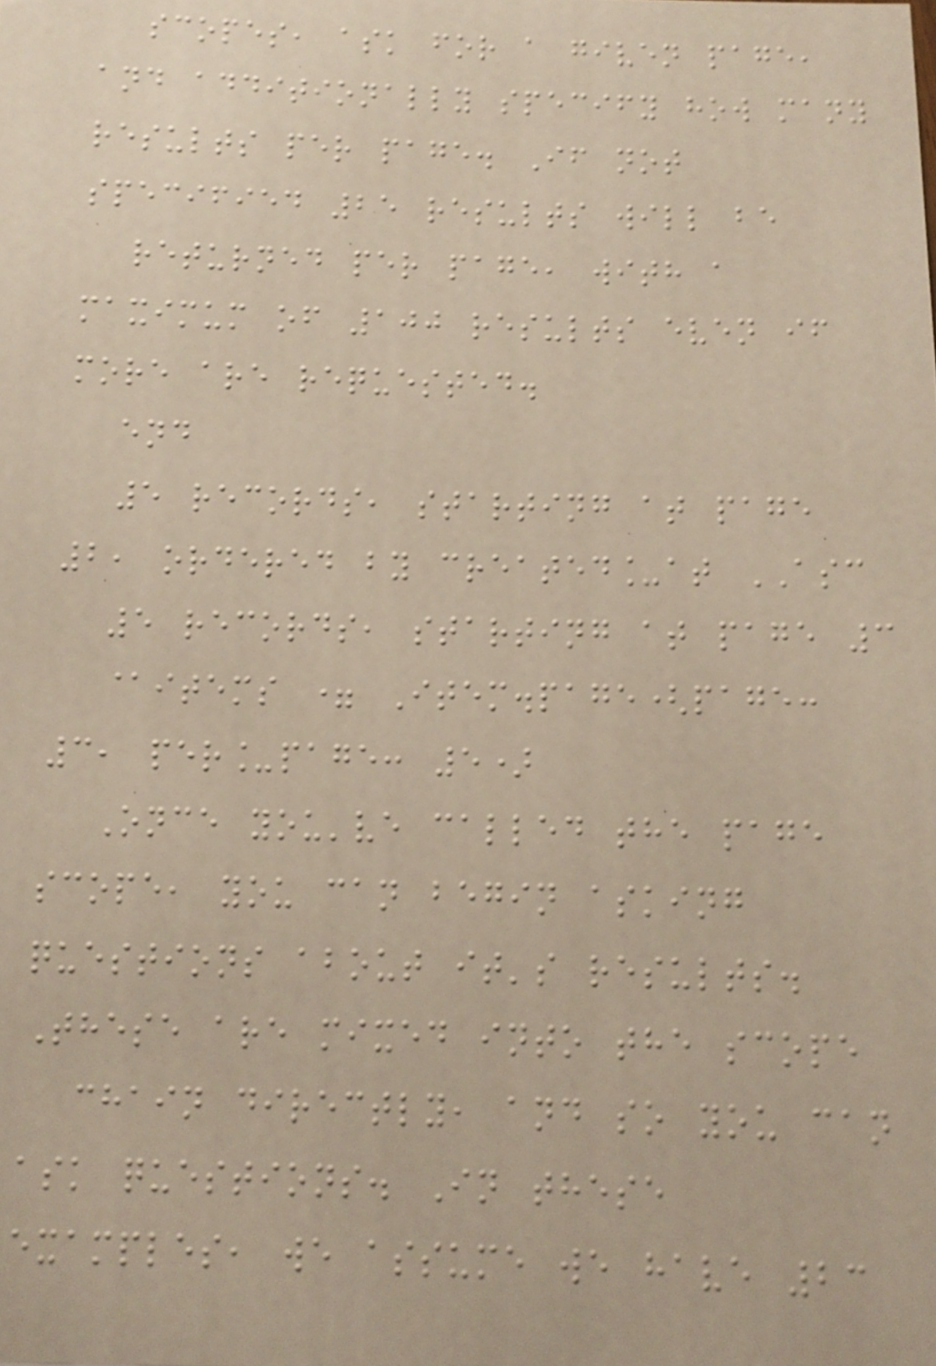scopes, ask for a given page,
and additionally specify how many
results per page. If not
specified 25 results will be
returned per page, with a
maximum of 100 results even if
more are requested.
end
5 records, starting at page
2, ordered by created_at ASC
5 records, starting at page 3
@items = Item.page(page:
3, per_page: 5)
Once you've called the page
scope, you can begin asking
questions about it's results.
These are mixed into the scope
chain directly, and so you can
ask questions. In these
examples, we assume we have 23
